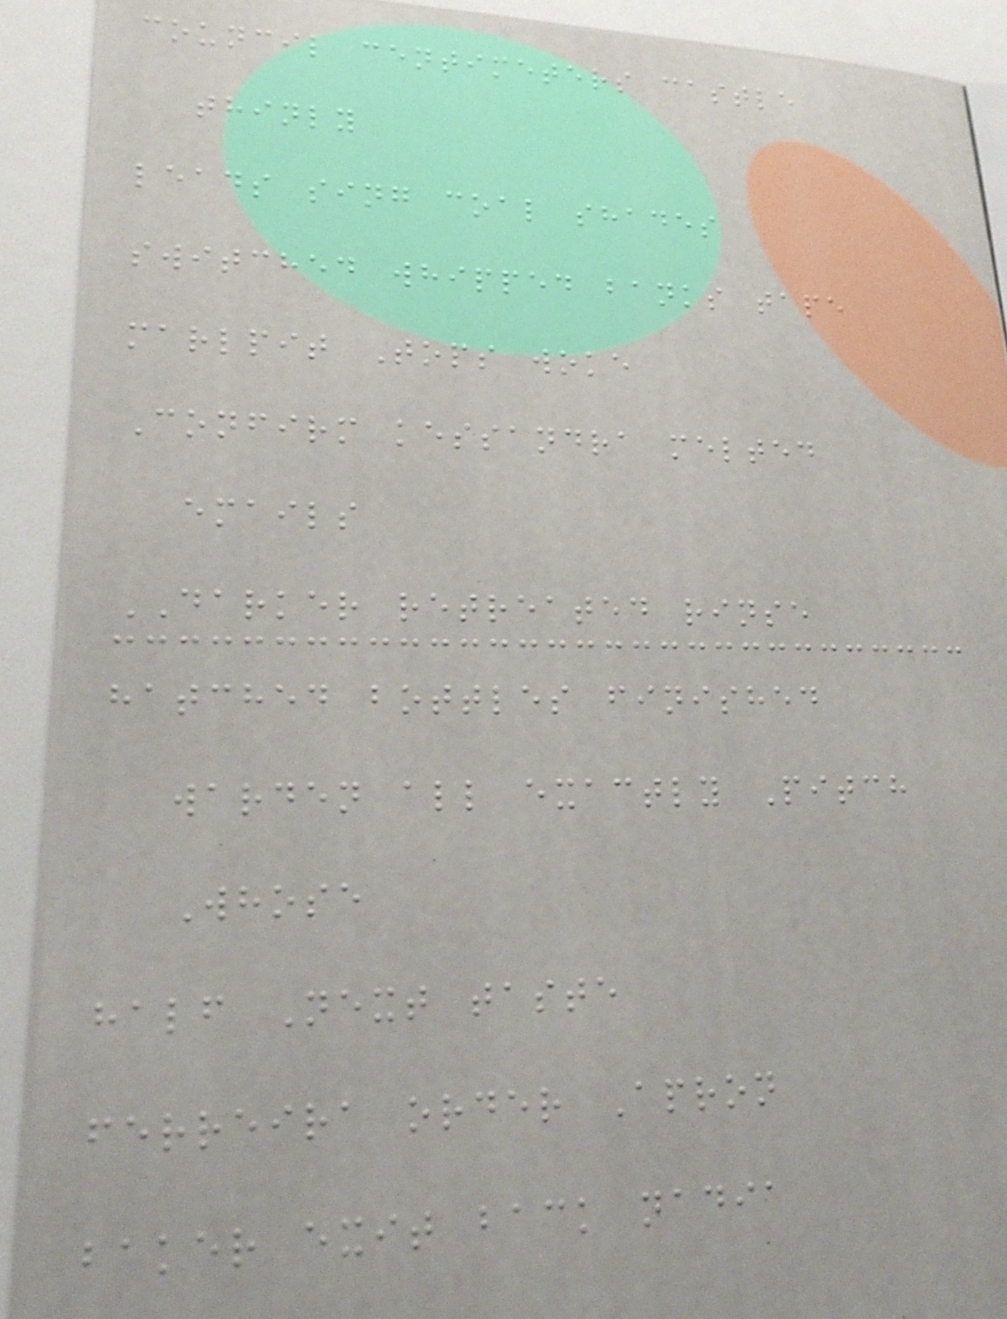council centimeters castle
thinly
leads sing coal shades
switched whipped banks tape
marlpit Tops woke
Confirm kessandra melted
emails
DARKER retreated rinse
hatched bottles finished
warden all exactly Pitch
Whose
half Next taste
ferreira order Apron
baker exit back nadia
